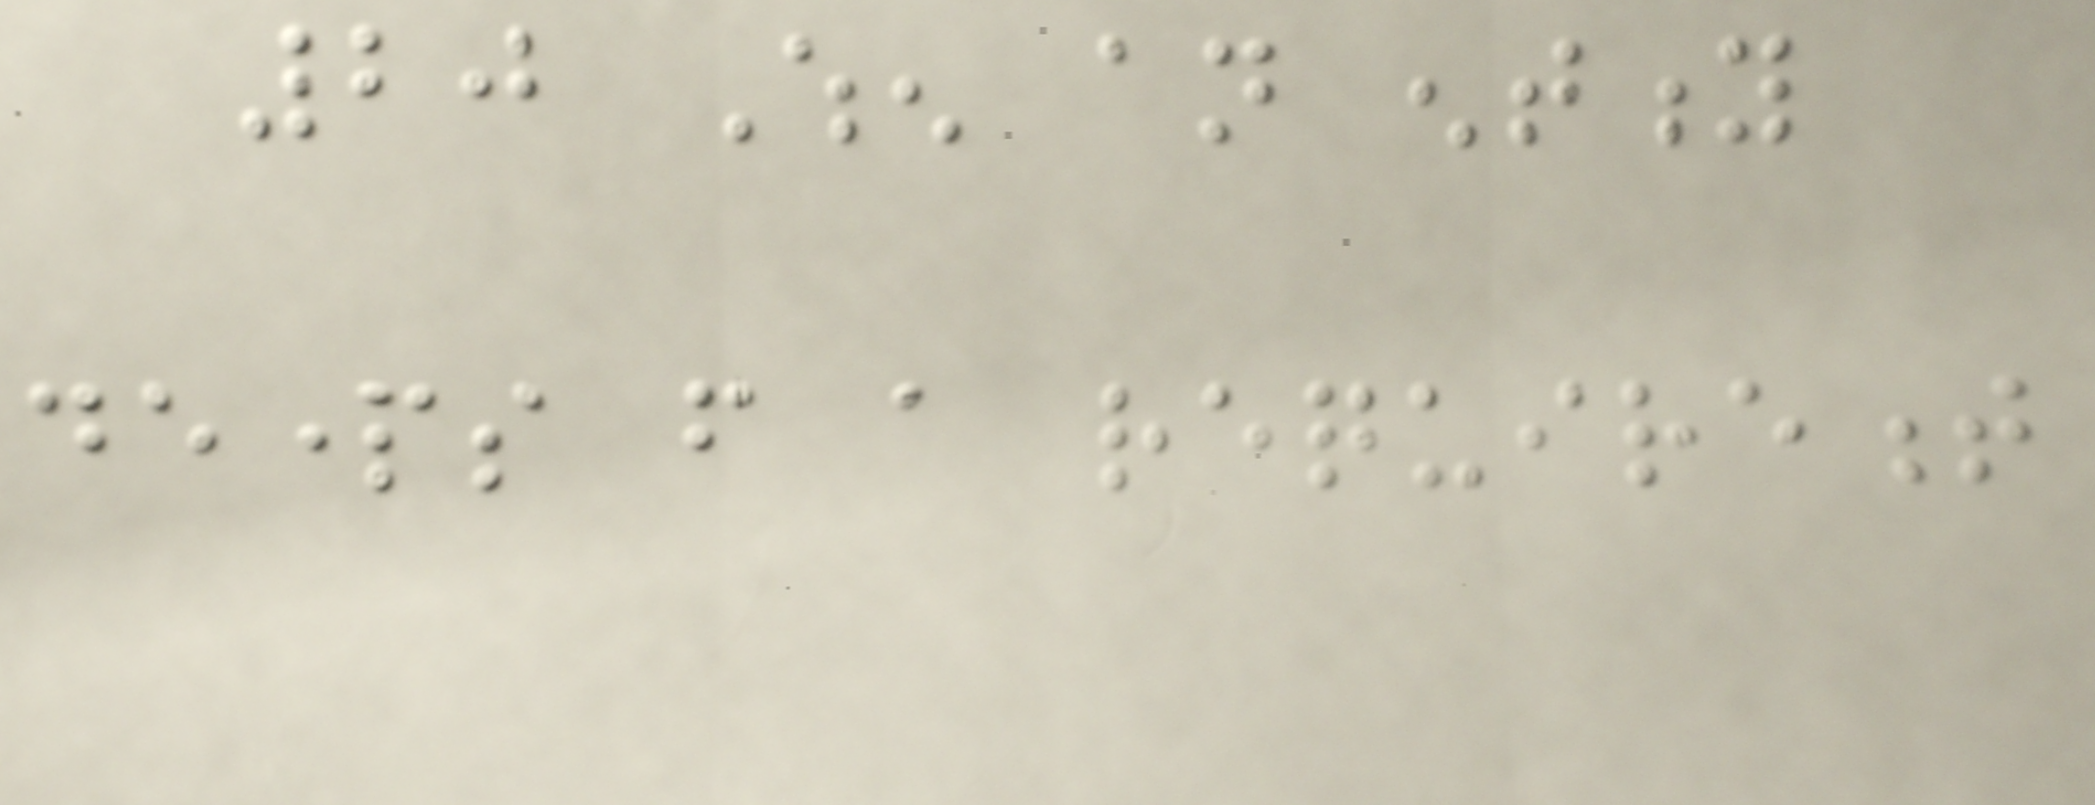20 When an entity
departs from a requirement
